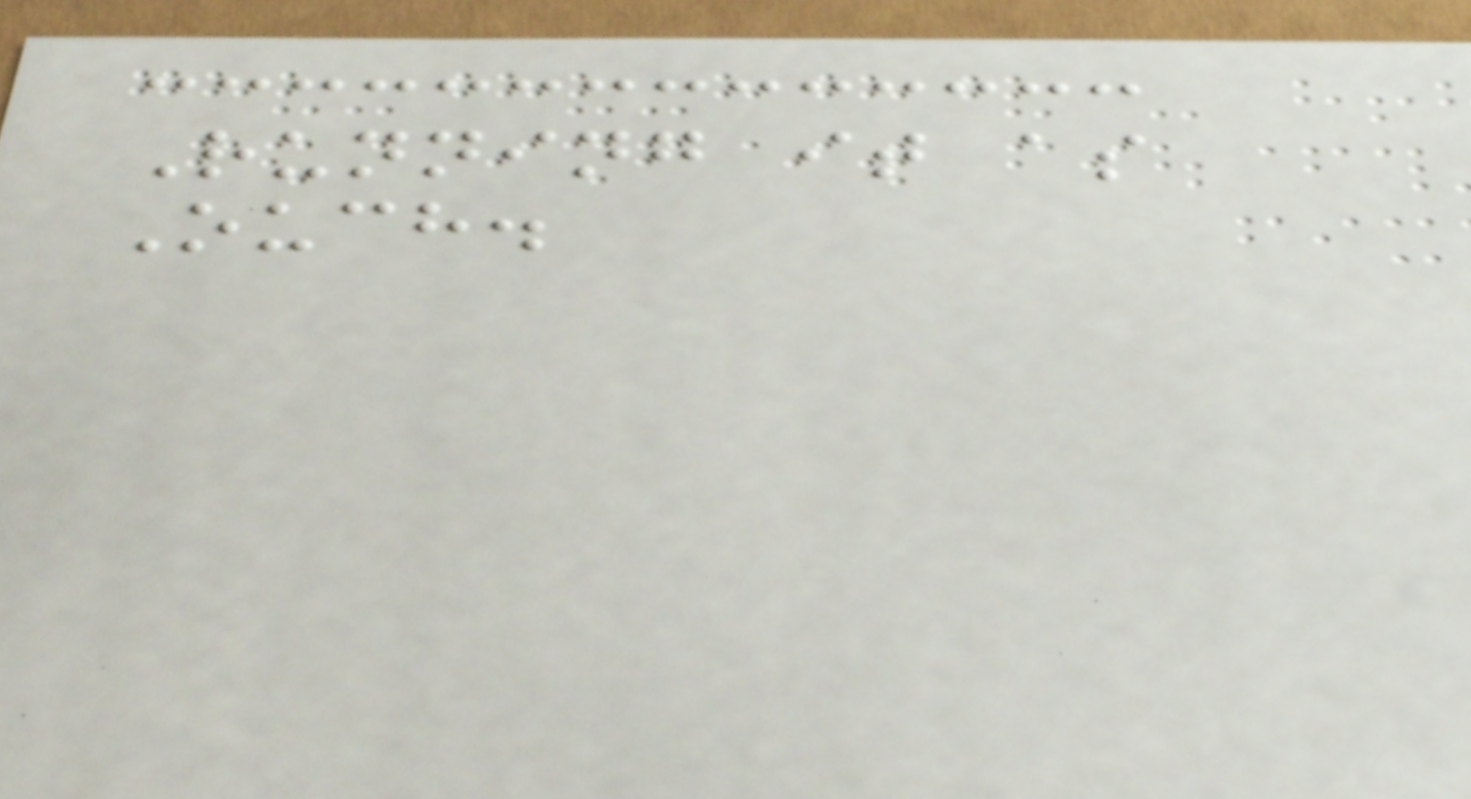Running it as
Ouch.
